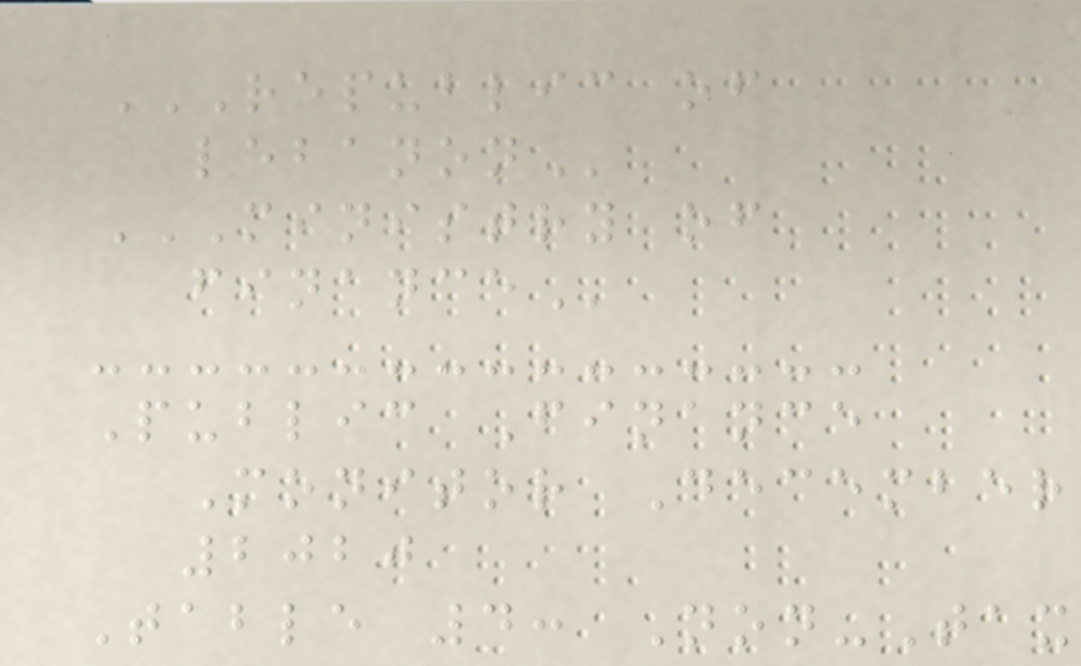REPUBLIC OF
LEBANON
MINISTRY OF
FINANCE
Public Finance
Monitor December
2020
Table 4: Non-Tax
